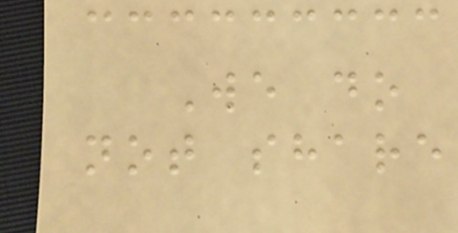We do
not share
